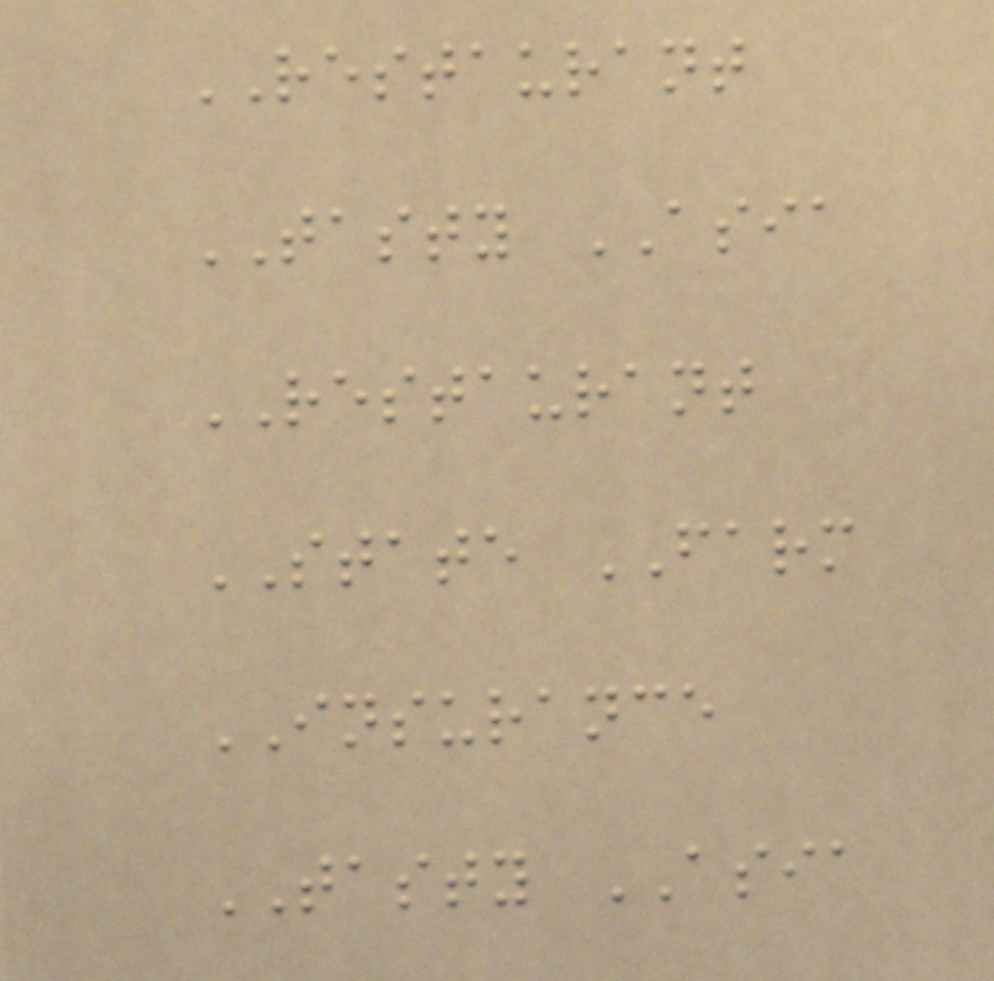RESTAURANT
TASTY ASIA
RESTAURANT
STATE FARM
INSURANCE
TASTY ASIA
